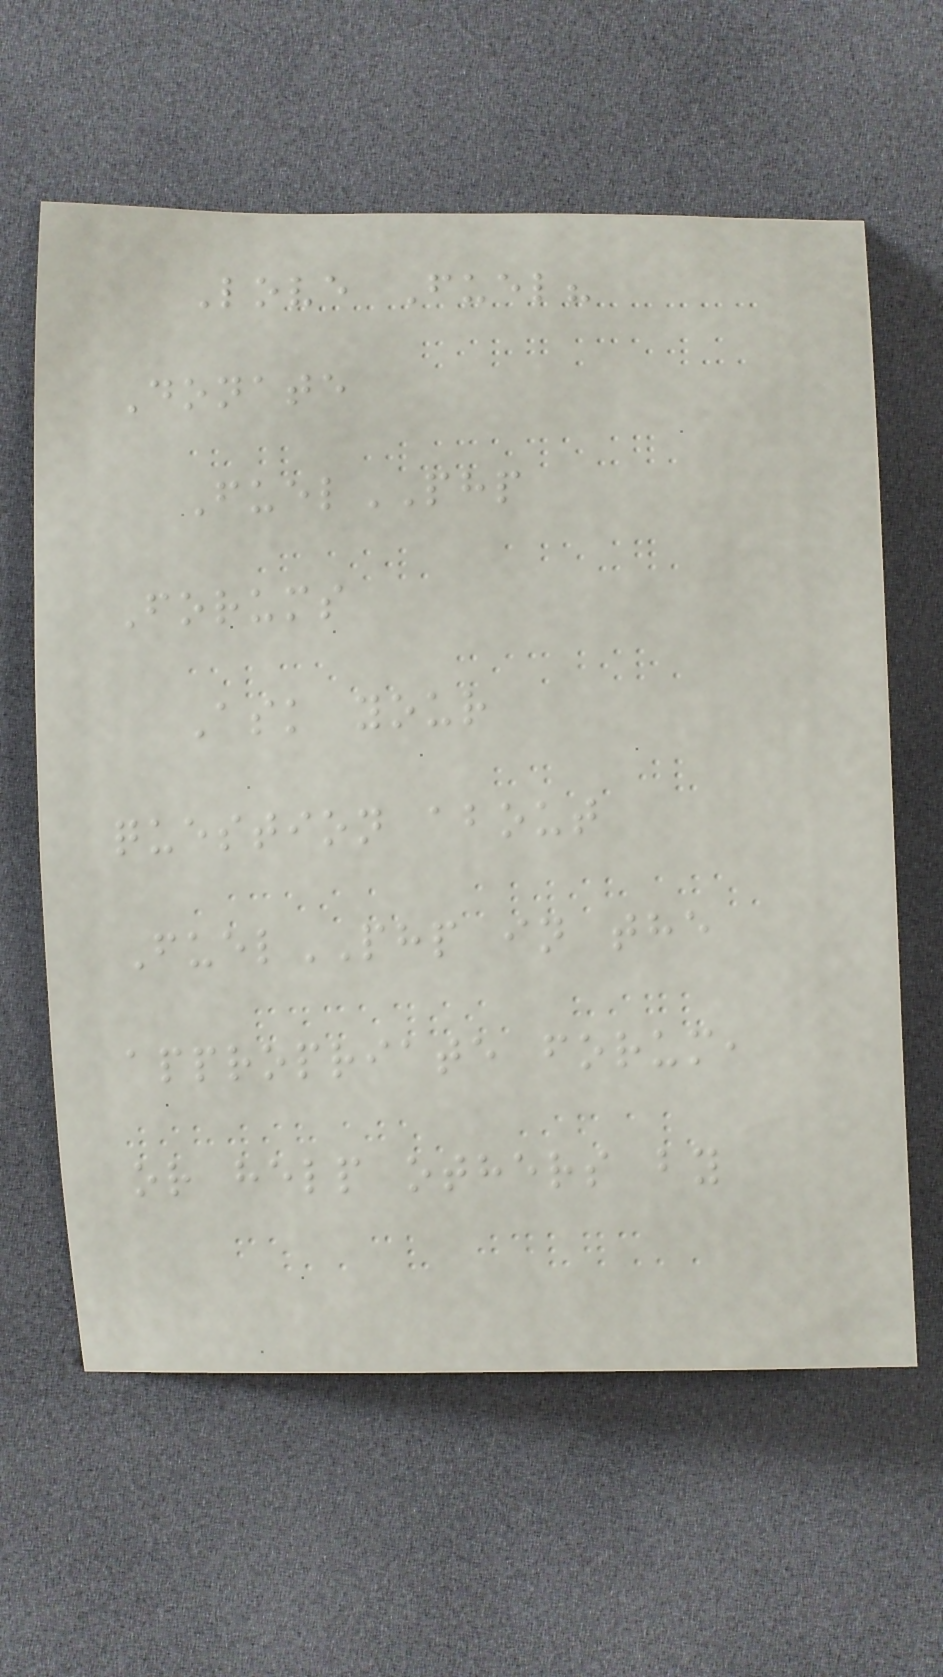Love Fuel?
Donate
FuelPHP
Forums
Ask your
question about
FuelPHP in the
appropriate forum,
or help others by
